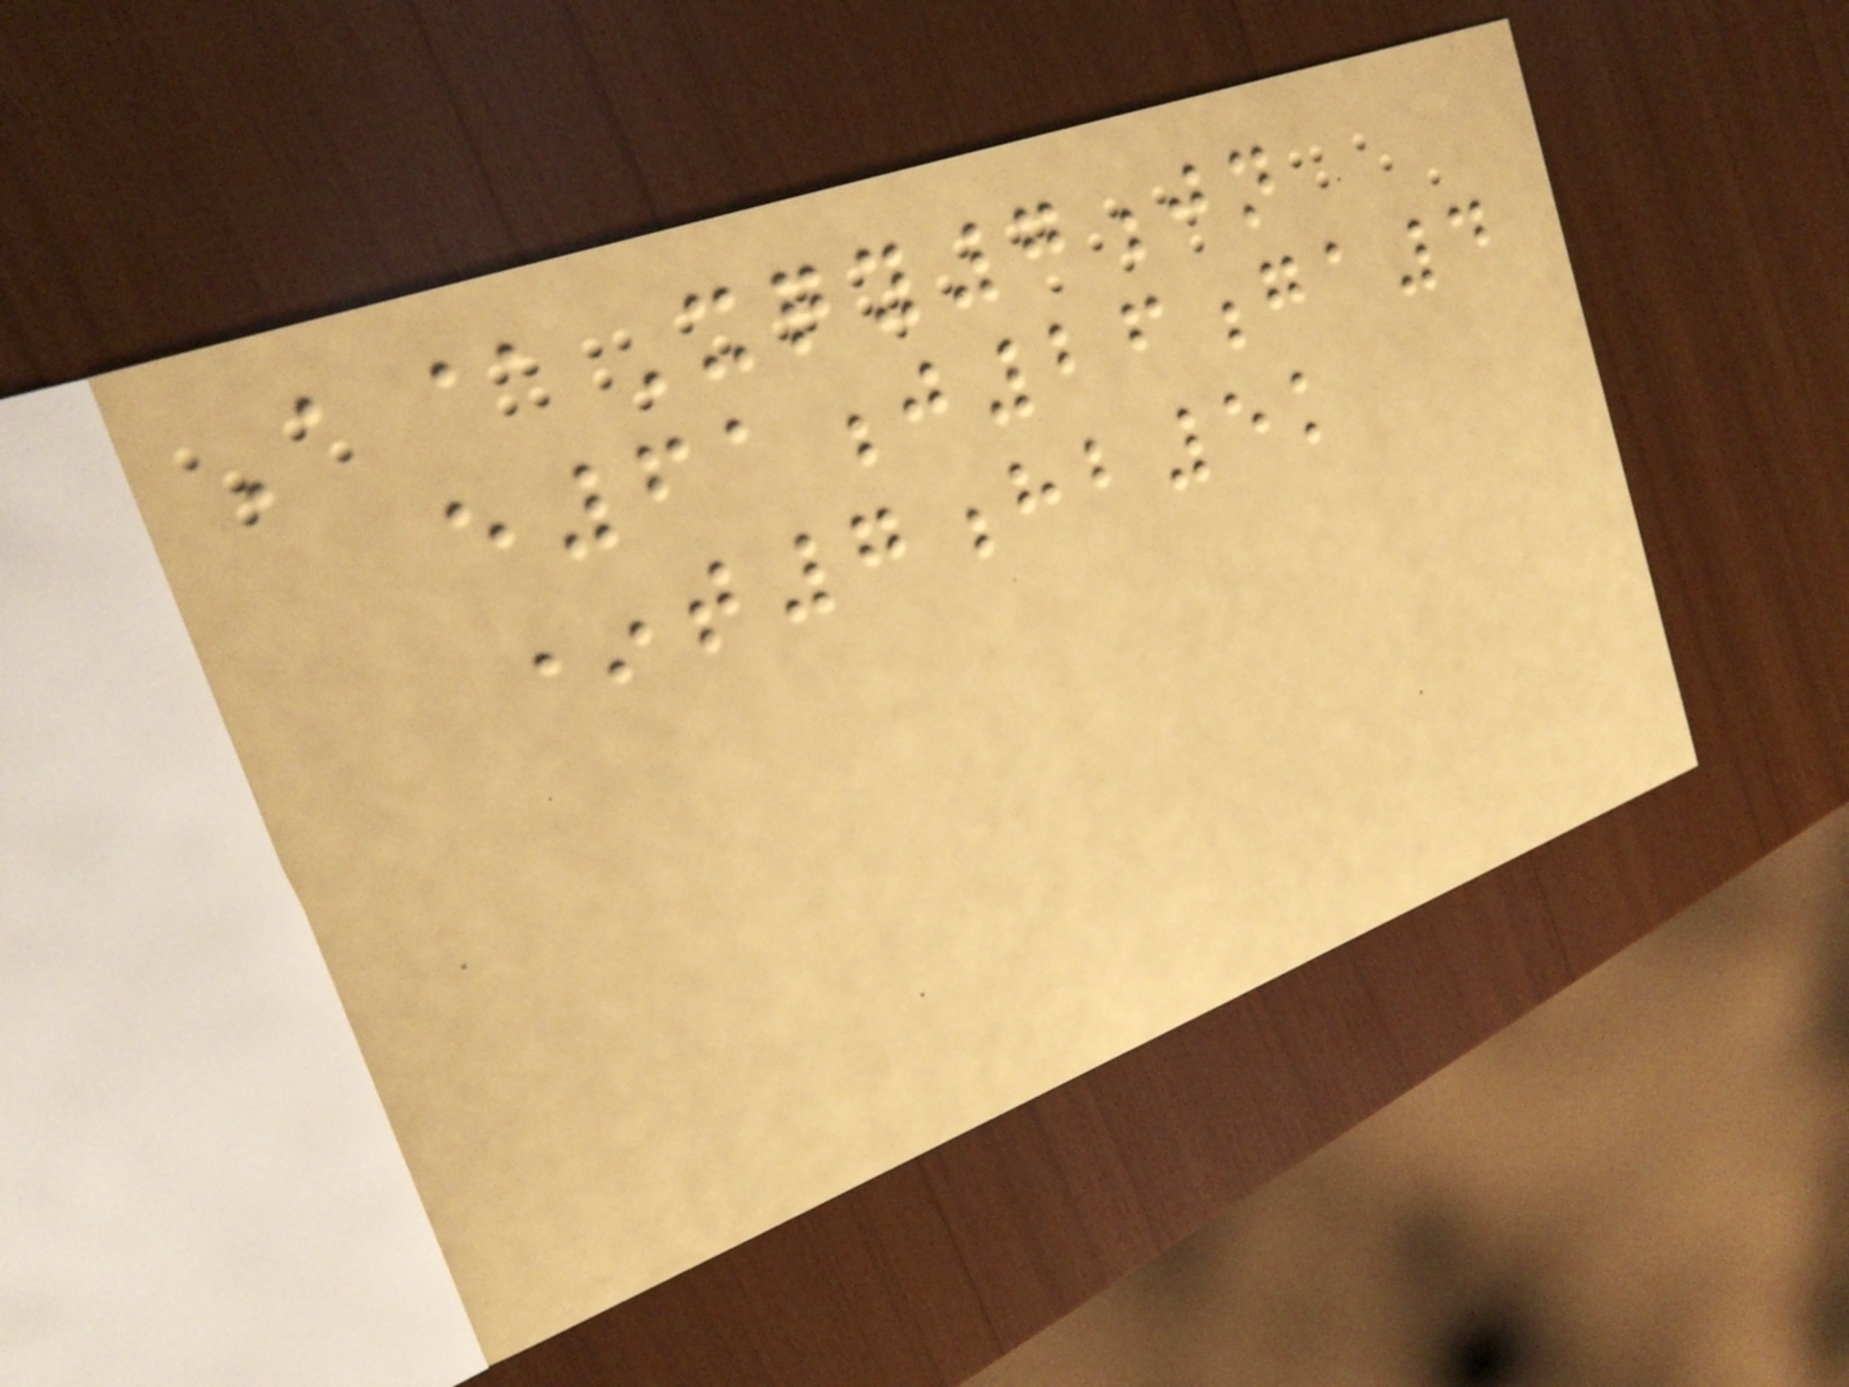A@Xqy7jn
e61j26ga4
*t7hb5k
